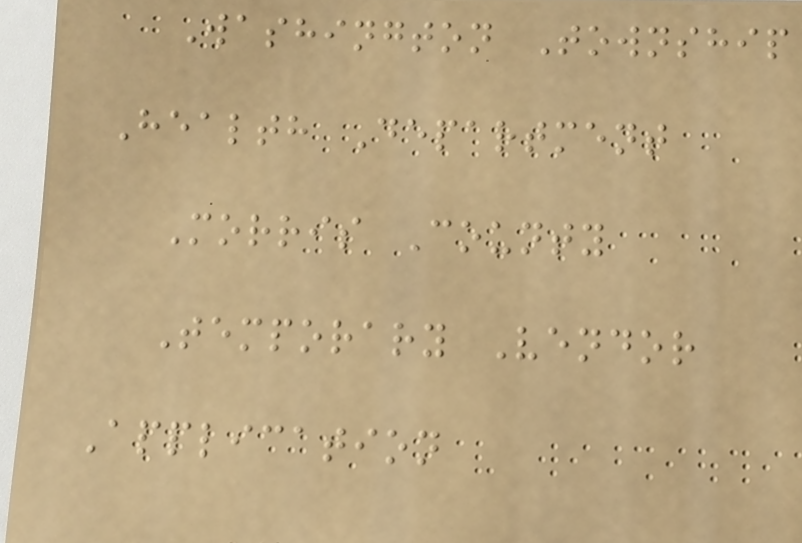Washington Township
Health Department
Morris County
Temporary Vendor
Application
